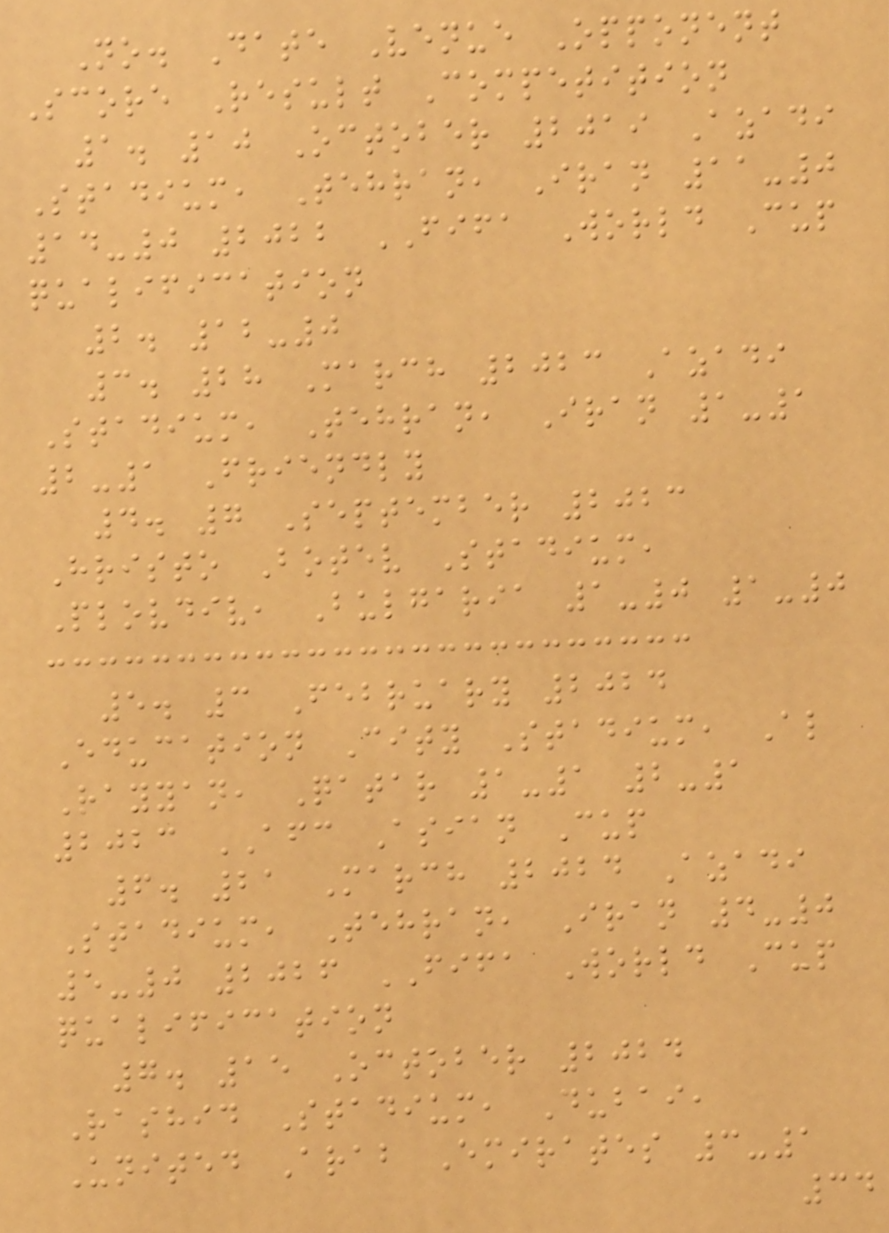No. Date Venue Opponent
Score Result Competition
1. 10 October 2019 Azadi
Stadium, Tehran, Iran 11-0
14-0 2022 FIFA World Cup
qualification
2. 12-0
3. 28 March 2023 Azadi
Stadium, Tehran, Iran 1-1
2-1 Friendly
4. 7 September 2023
Hristo Botev Stadium,
Plovdiv, Bulgaria 1-0 1-0
5. 3 February 2024
Education City Stadium, Al
Rayyan, Qatar 1-1 2-1
2023 AFC Asian Cup
6. 21 March 2024 Azadi
Stadium, Tehran, Iran 4-0
5-0 2026 FIFA World Cup
qualification
7. 15 October 2024
Rashid Stadium, Dubai,
United Arab Emirates 3-1
34
